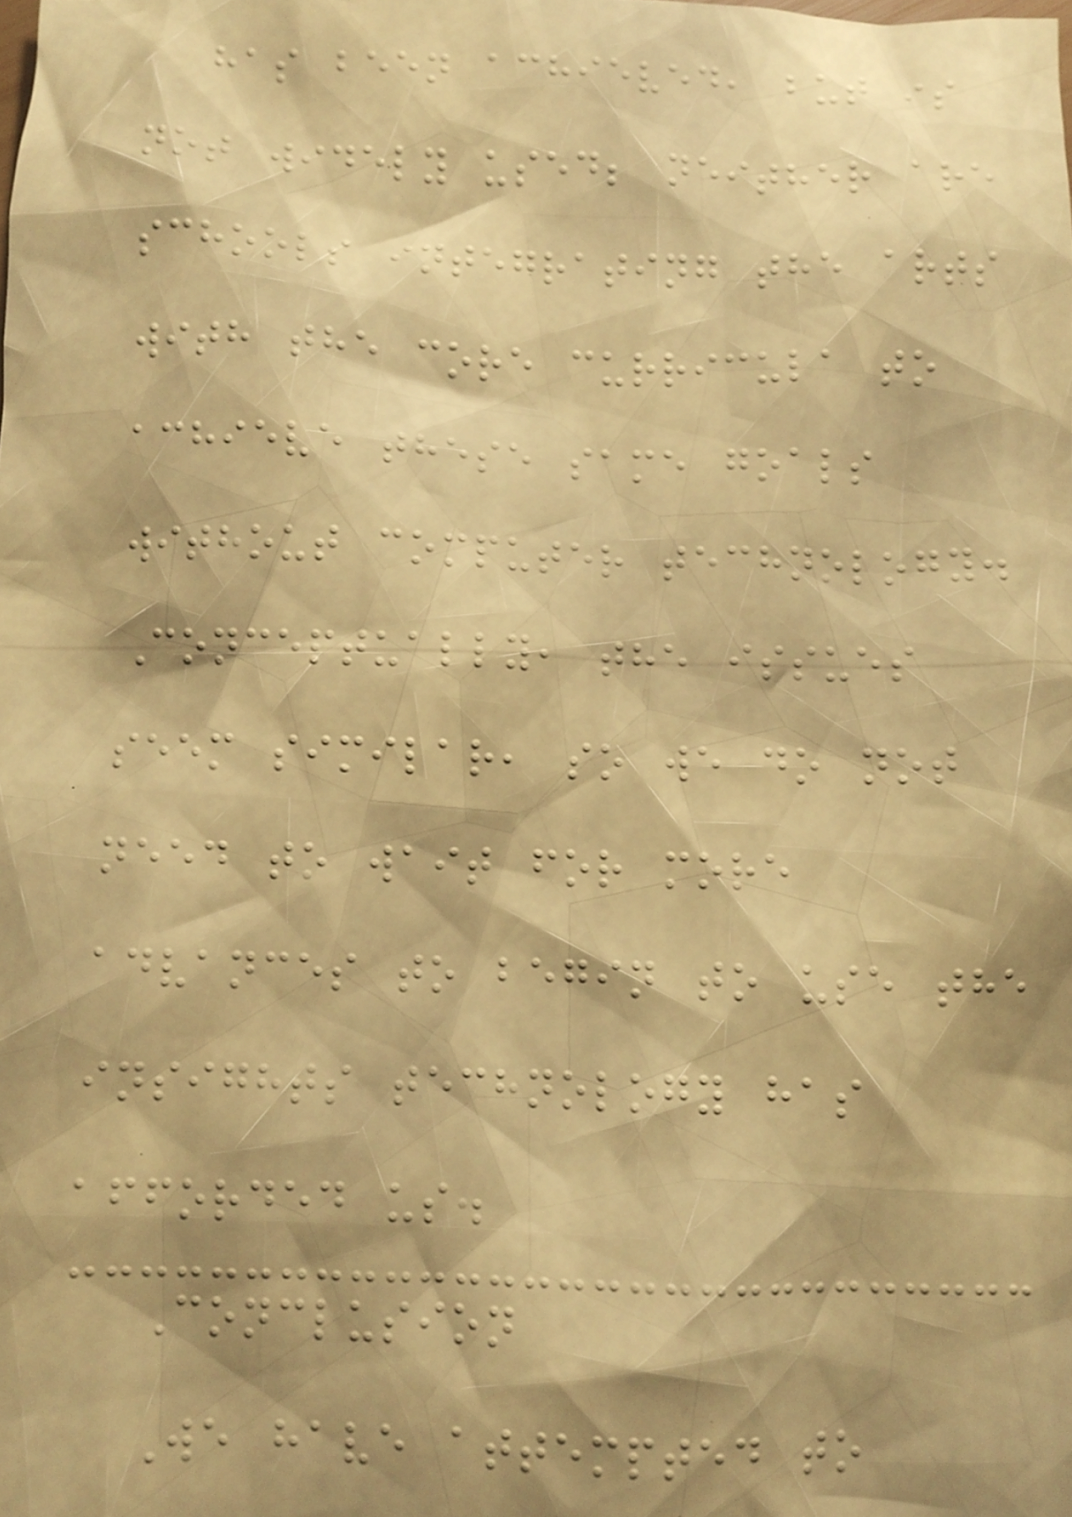has been achieved, but is
not widely used; neither are
schools integrating the arts
with the core curricula to
achieve these same goals
without computer technology.
Conceptually, the issues
seem similar, so we do not
need to wait for more
advances to begin to use the
insights technology has
afforded us.
Conclusion
We have attempted to
